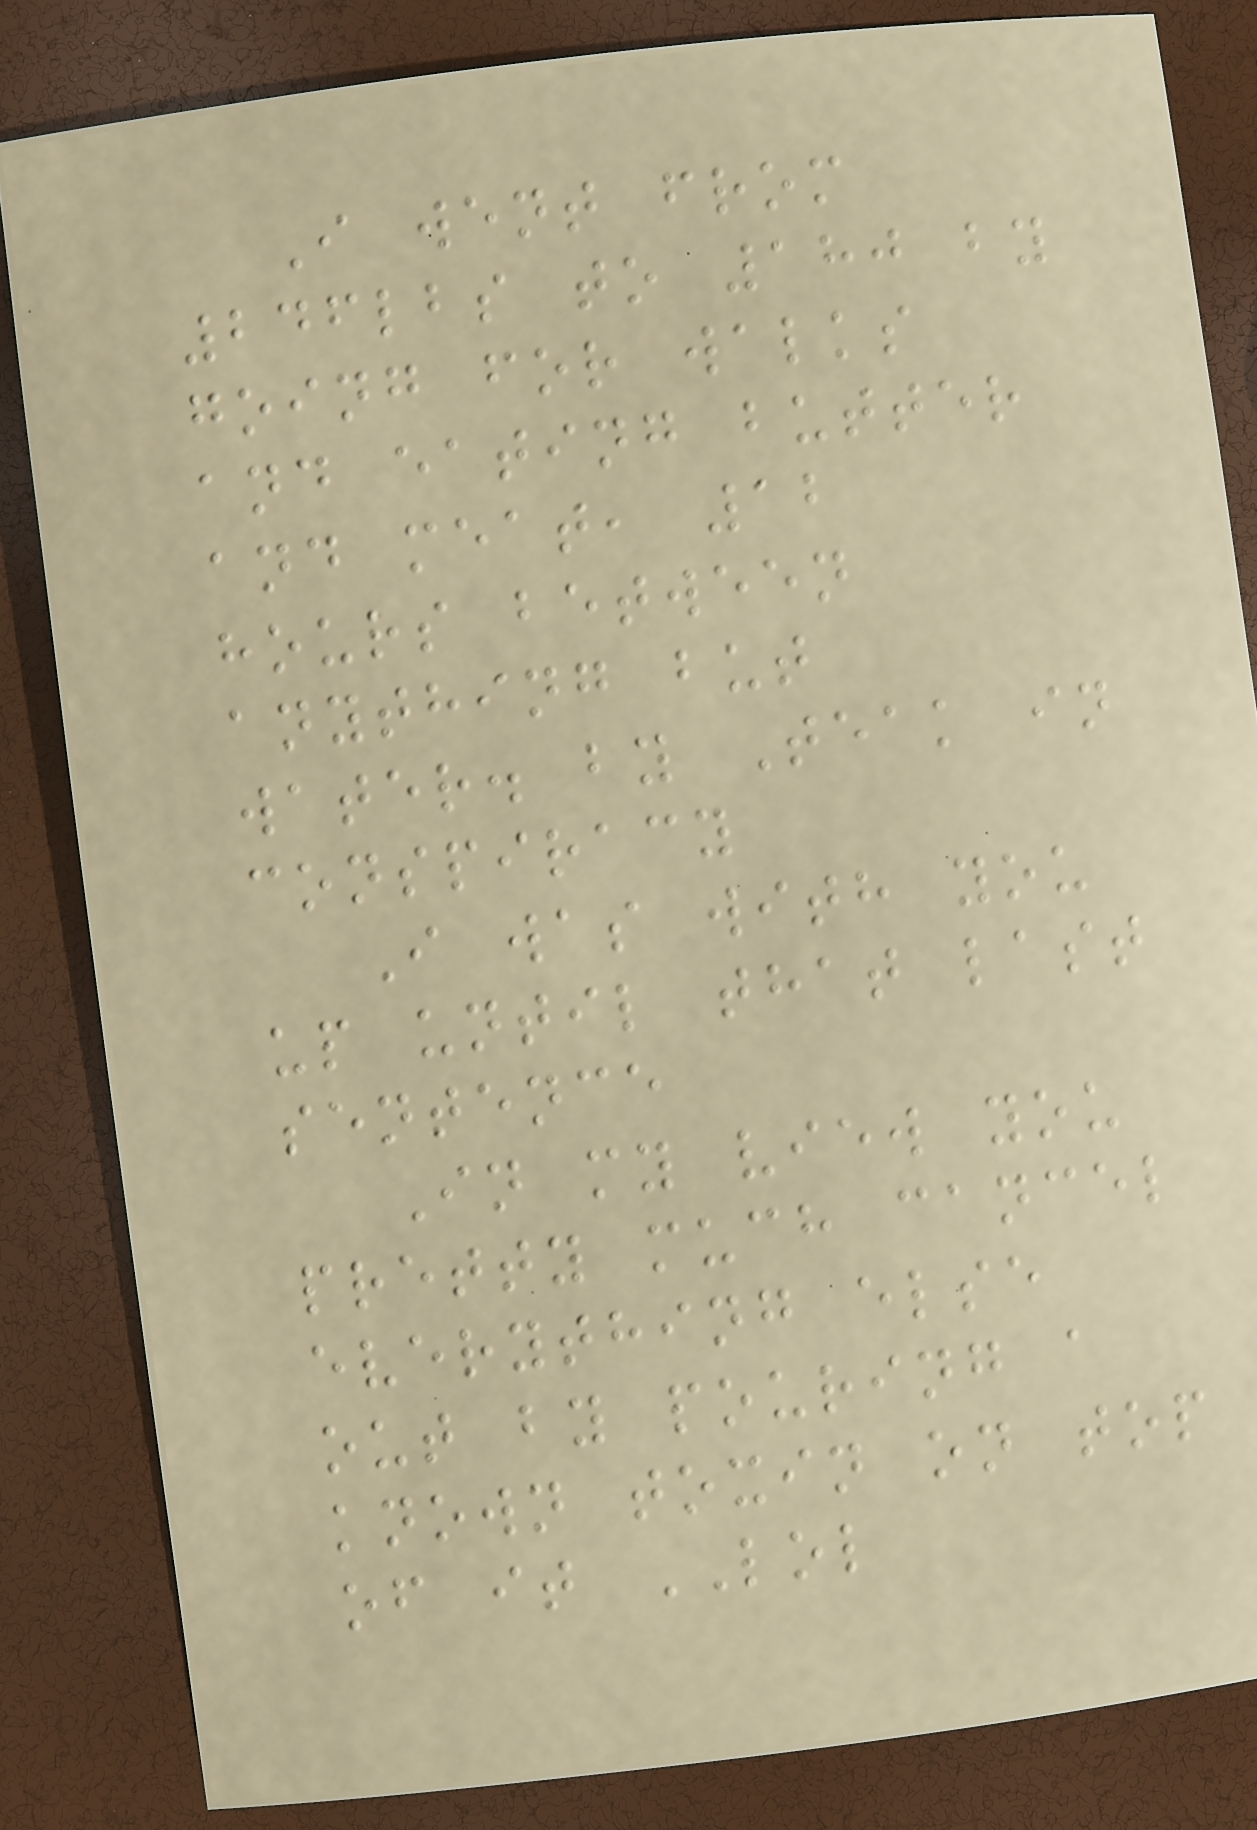I went from
246lbs to 180 by
going for walks
and eating butter
and meat, 12
hours between
anything but
water. by Teak in
conspiracy
I was with you
up until that last
sentence
In my view you
pretty much cancel
everything else
out by pouring a
known toxin on top
of it LOL
